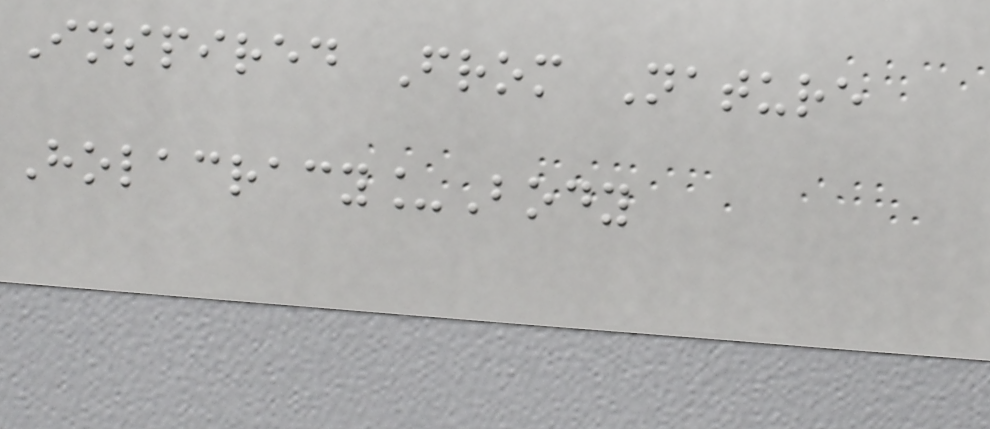Inspired From Nature
Holacracy_Body
